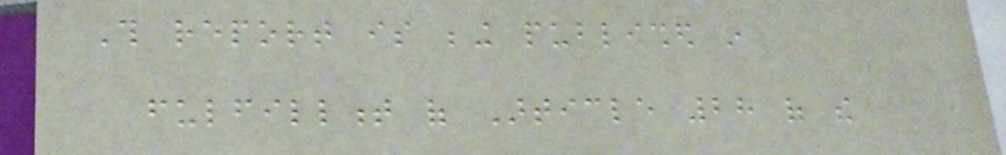This report is being published in
fulfillment of Article 28 of the
